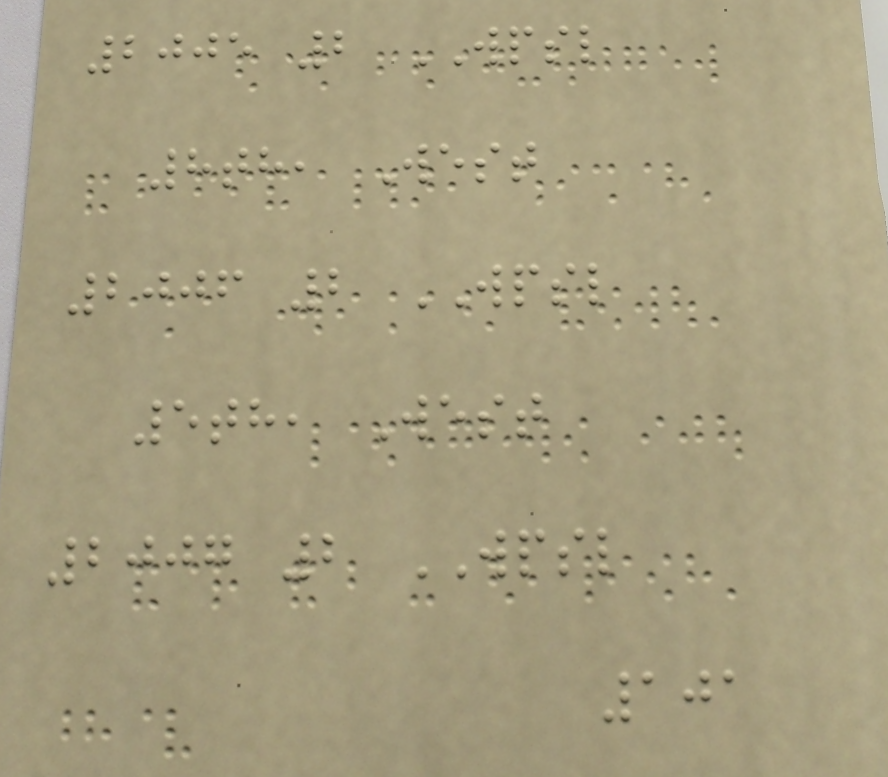2005 2 WPSL
8th, West
2006 2 WPSL
5th, West
2007 2 WPSL
101
